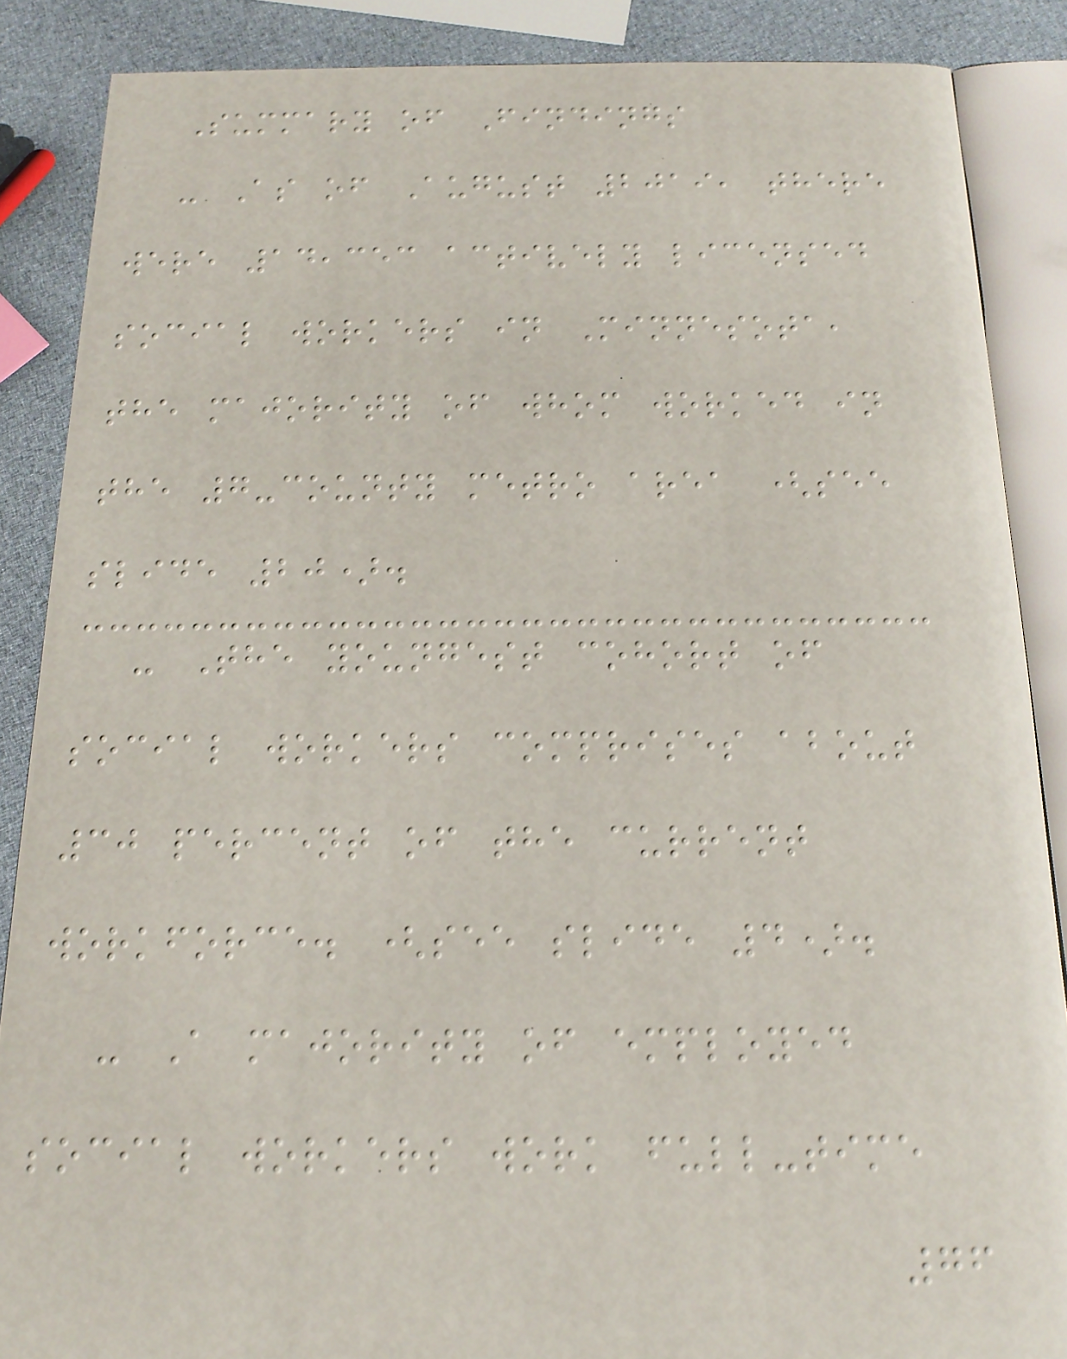Summary of Findings
- As of August 2019, there
were 14,353 actively licensed
social workers in Minnesota,
the majority of whom worked in
the 7-county metro area (see
slide 20).
- The youngest cohort of
social workers comprises about
30 percent of the current
workforce. (see slide 4).
- A majority of employed
social workers work full-time
76
